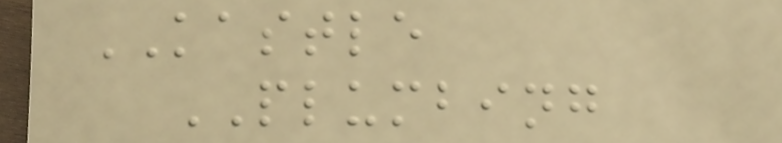KASTLE
PLUMBING
